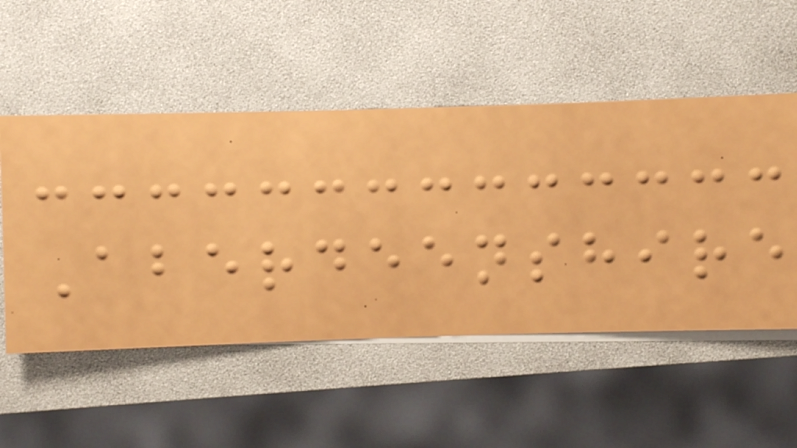Aberdeenshire
